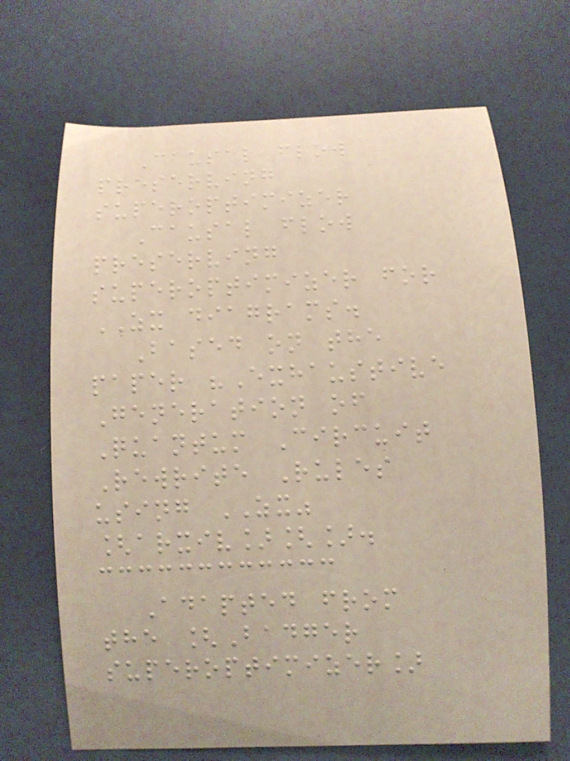Causal flow
preserving
superoptimizer
Causal flow
preserving
superoptimizer for
ZX diagrams.
Based on the
paper "Exhaustive
Generation of
Quantum Circuit
Rewrite Rules
using ZX"
[arxiv][].
Adapted from
the [Badger
superoptimizer]
